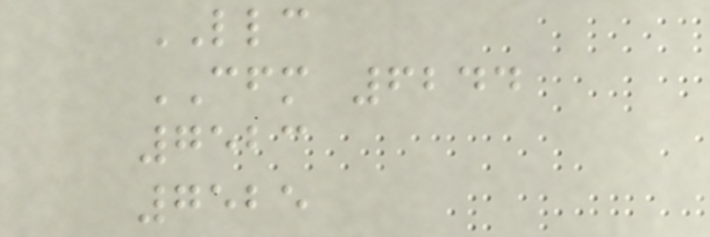LLC
CFM 6244
7523
7525
